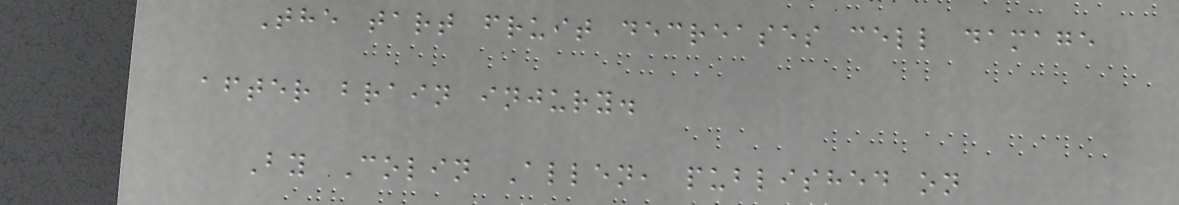The tart fruit decreases cell damage
after brain injury.
By Colin Allen, published on
